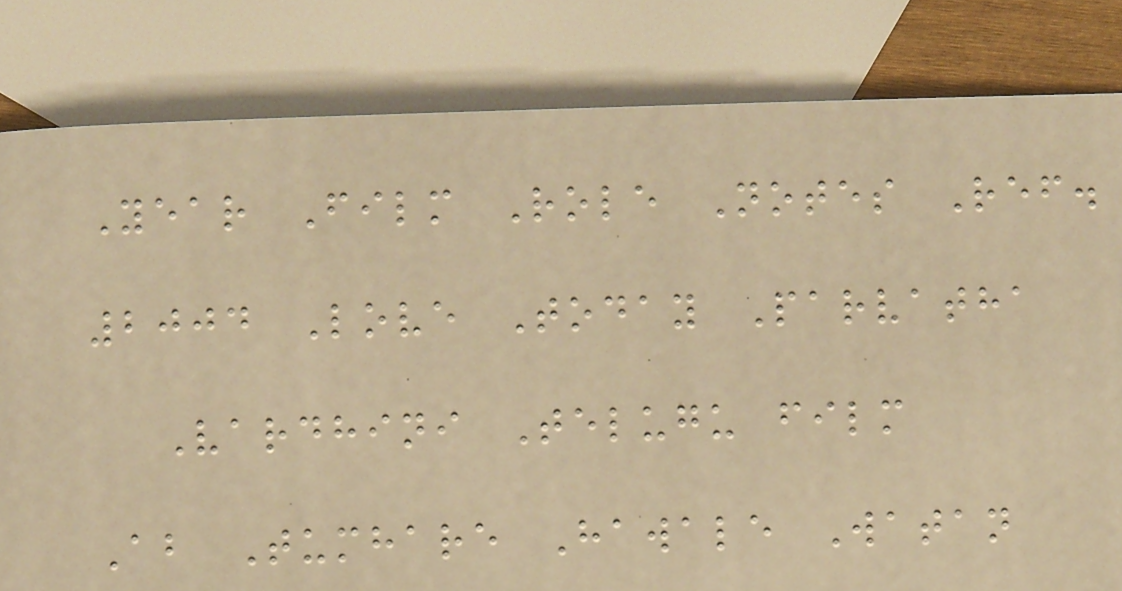Year Film Role Notes Ref.
2004 Love Today Parvatha
Vardhini Telugu film
Ab Tumhare Hawale Watan
